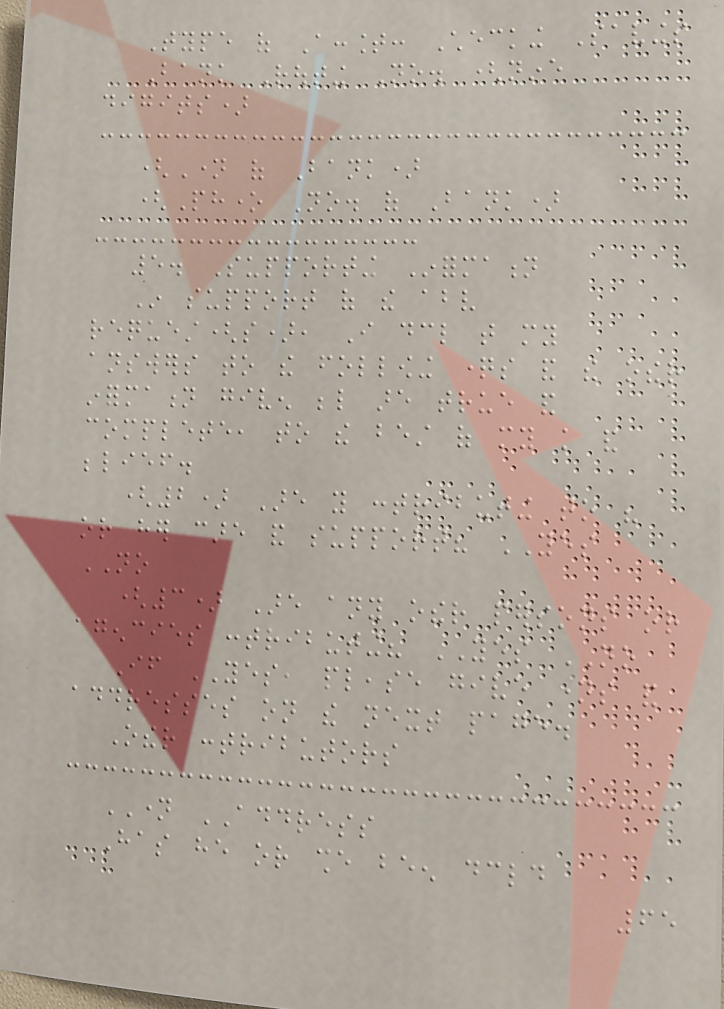Type of Account: Checking Savings
Bank Routing No. (nine
digits)
(Name of Bank)
(Phone No. of Bank)
5. Supporting Information
In support of the above
request(s), I declare that my
answers to the following questions and the other
information given below are true and
complete, to the best of my knowledge and
belief.
(2) Are you contributing to his
or her care and support? YES
NO
(3) Are any other persons or
agencies contributing? YES NO
If YES, please give names and
addresses on the next page.
Other contributors
NAME ADDRESS
Has he or she been declared
65
